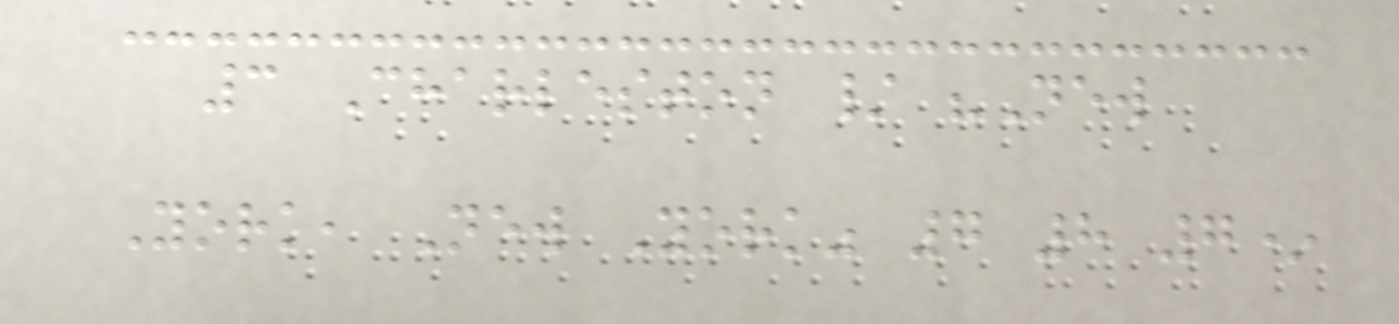3 Charleston / "New
York, New York" 7 8 7*
